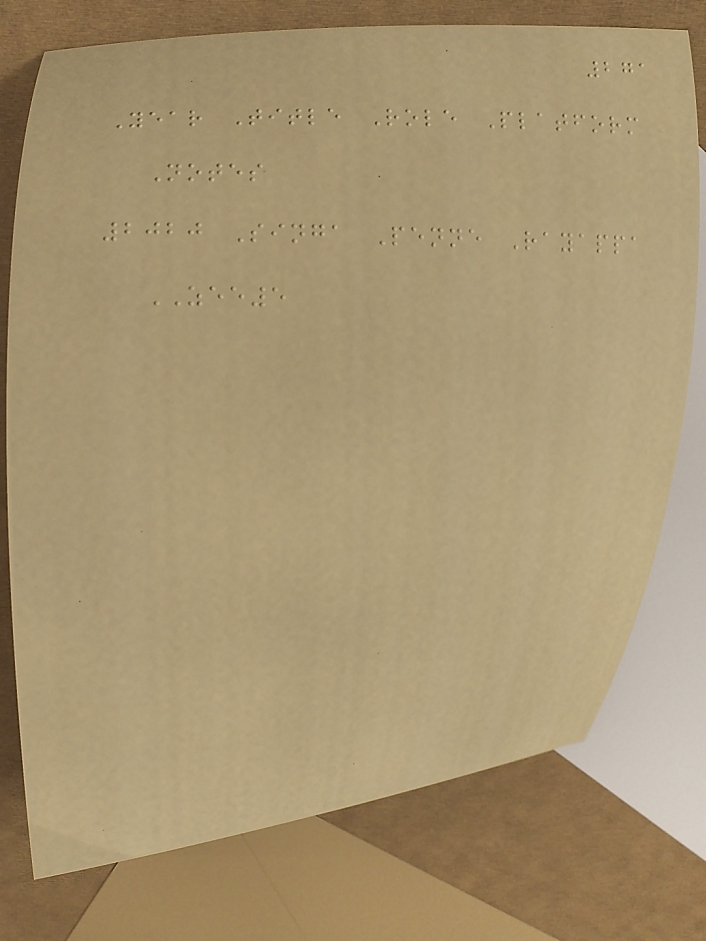271
Year Title Role Platform
Notes
2020 Singa Penne Rayappa
ZEE5
